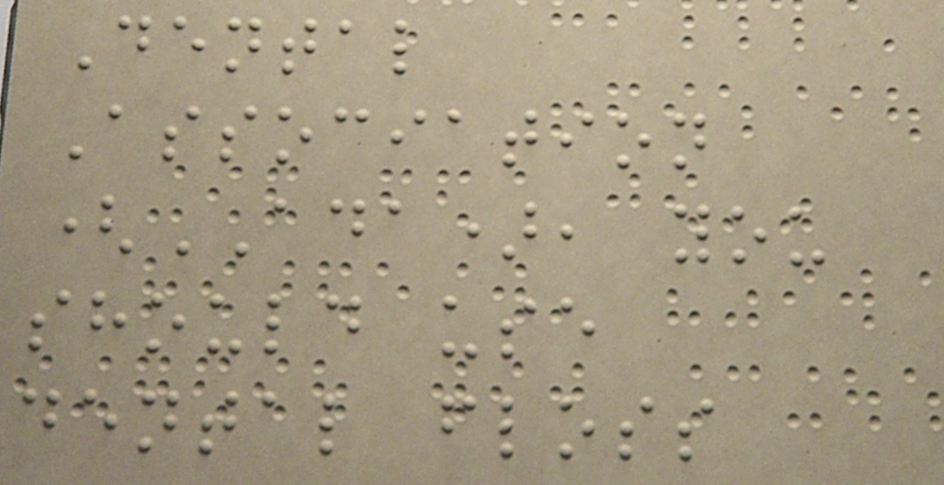Dental
Association
(ADA), you
should use
dental floss
